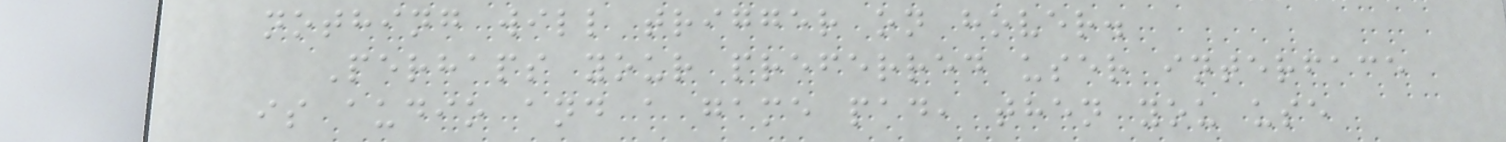nothing will trigger on hover.
Perhaps your preferred user interface
is audio and a game pad, then you use
